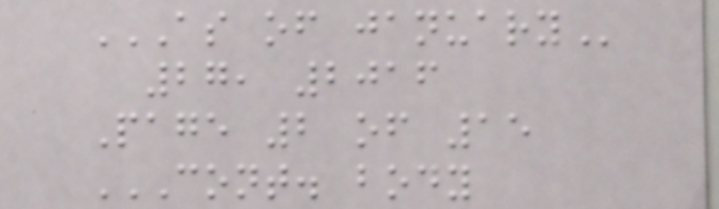AS OF JANUARY
27, 2016
Page 2 of 15
CONT. BODY
